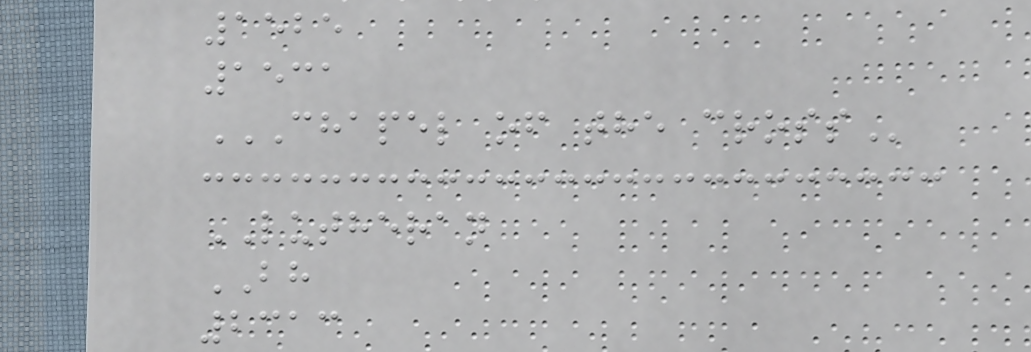1525
1531
CHAPEL OF THE CROSS
LUTHERAN
BH
2313
